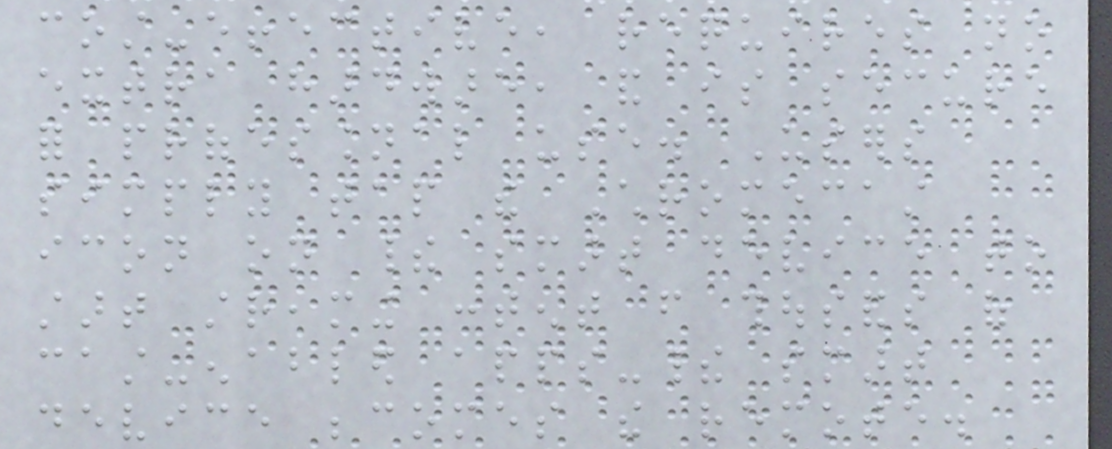cost-effective, requires no
extra hardware, and is secure
for professional use. Users
simply tap the Chromecast
icon on their smart device to
start streaming content from thousands of
cast-enabled apps-their smart
device becomes the remote.
